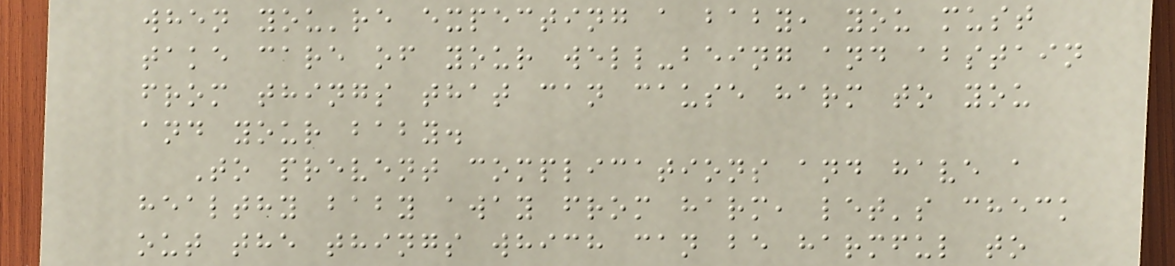when you're expecting a baby, you must
take care of your well-being and abstain
from things that can cause harm to you
and your baby.
To prevent complications and have a
healthy baby away from harm, let's check
out the things which can be harmful to
